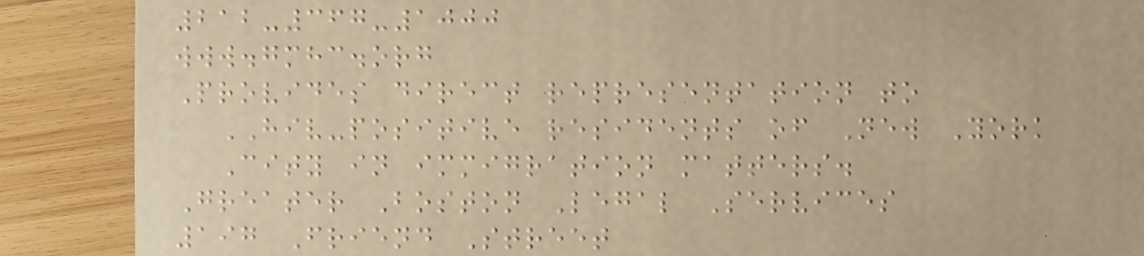212-367-1000
www.gmhc.org
Provides direct representation to
HIV-positive residents of New York
City in immigration matters.
Greater Boston Legal Services
197 Friend Street
